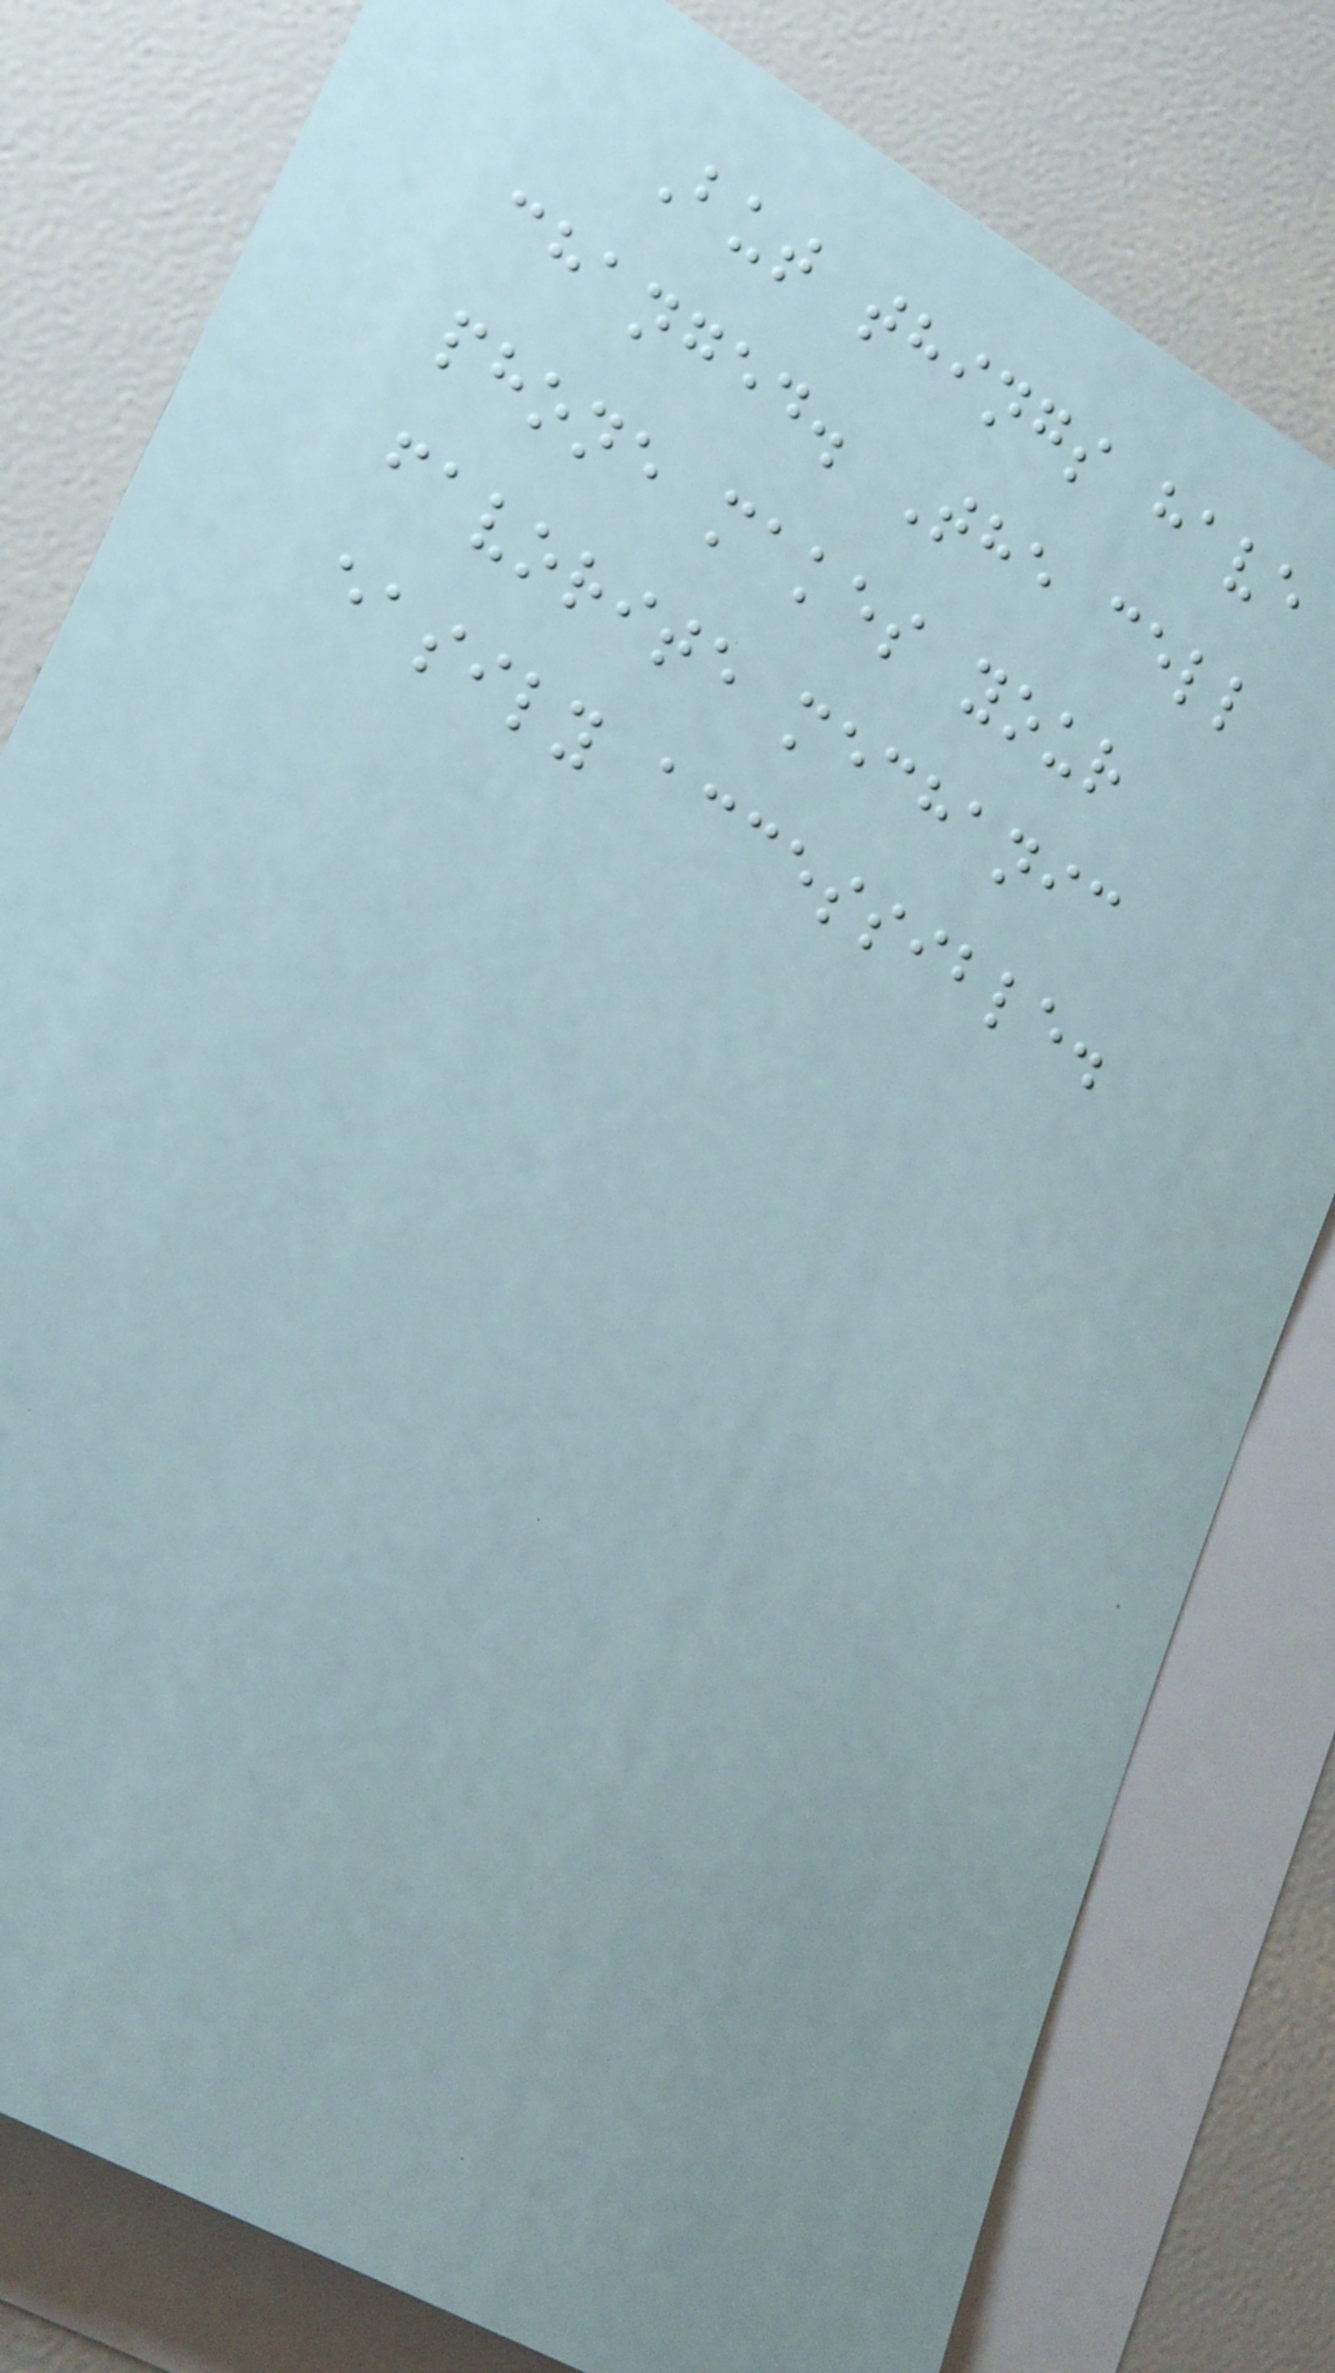But things have
changed. The cell
phone makes your
favorite mechanic
easily accessible.
